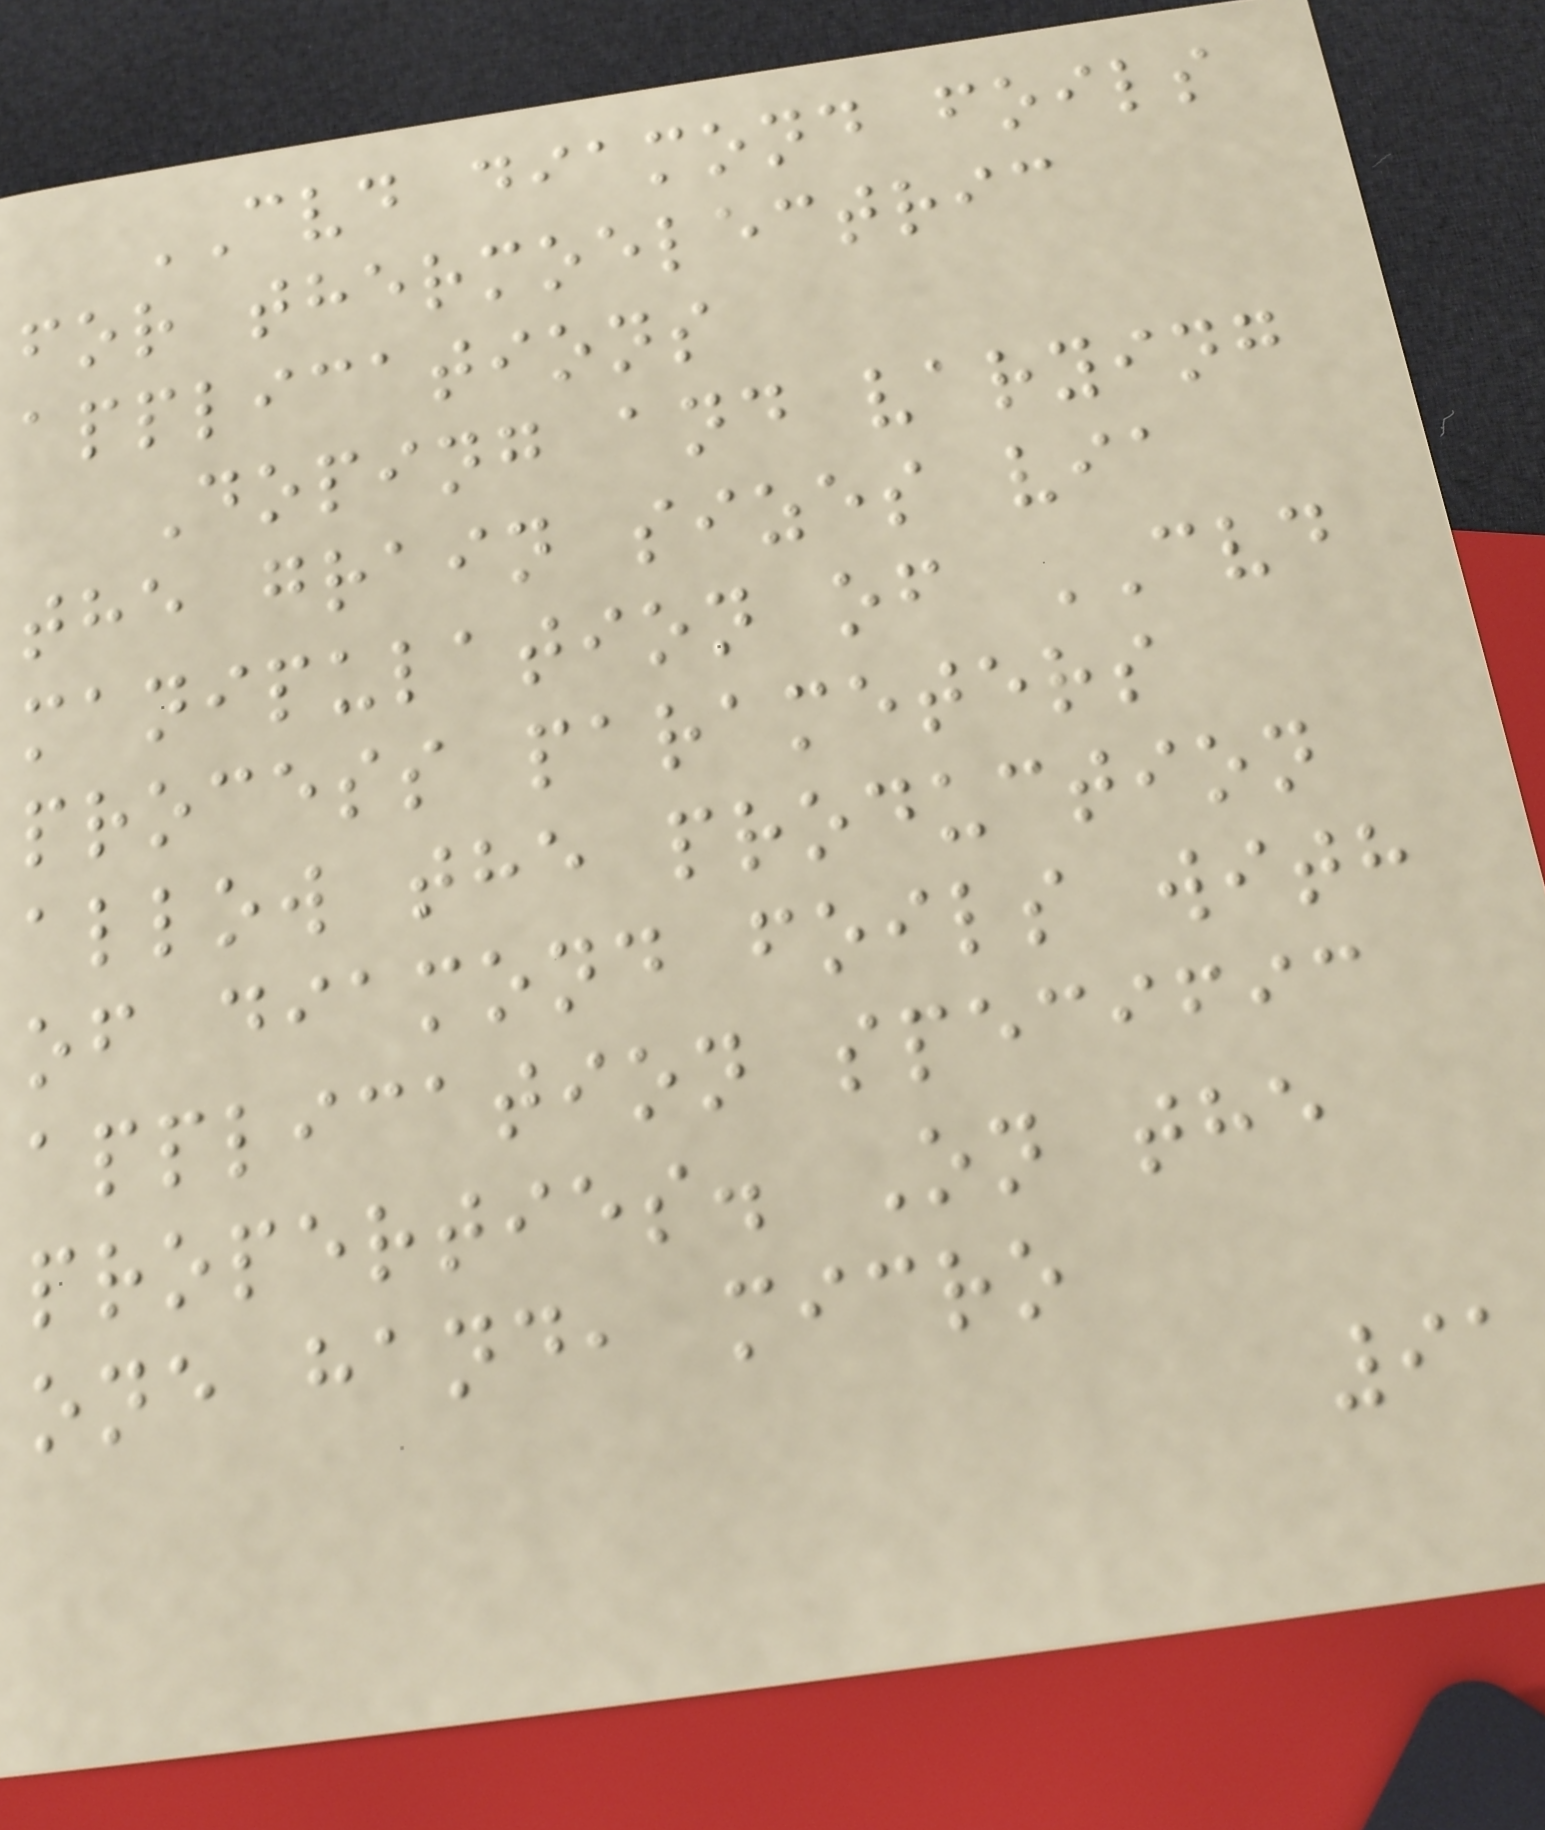CVD diamond foils
for thermoelectric
applications
Doping and varying
the grain sizes via
manipulation of CVD
process parameters
allow the production
of diamond foils with
application specific
properties. On the
one hand, micro
91
